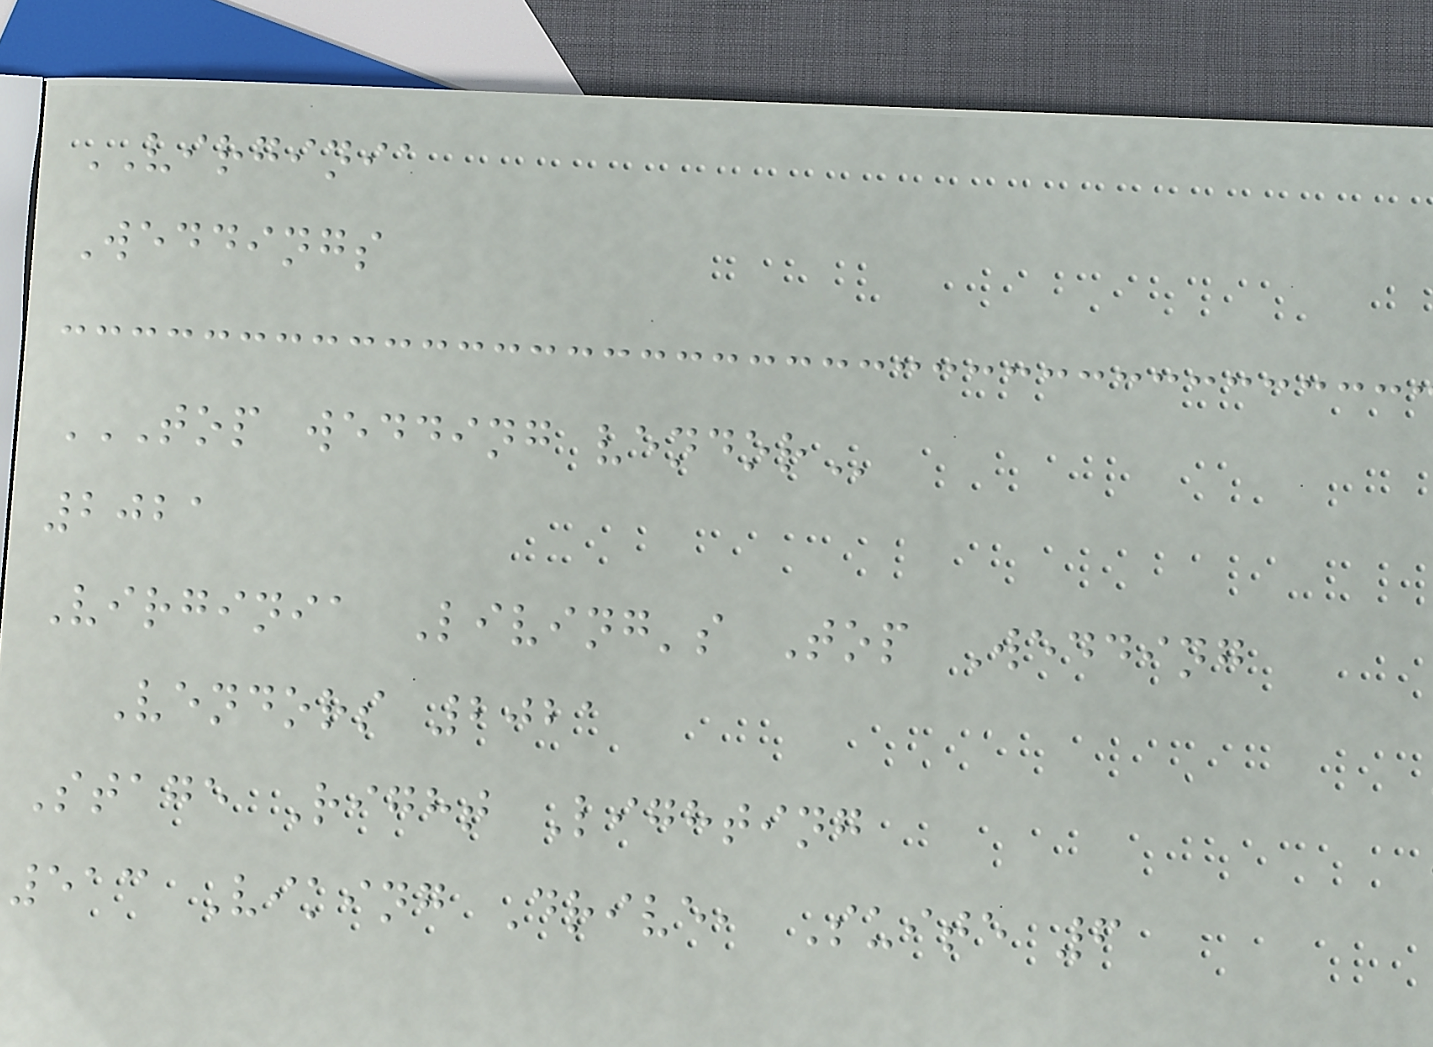VIRGINIA
Weddings
TOP WEDDING VENDOR
2021
Virginia Living's Top Wedding
Vendors 2021
Stage Right Lighting
513 Viking Drive, Suite 6
